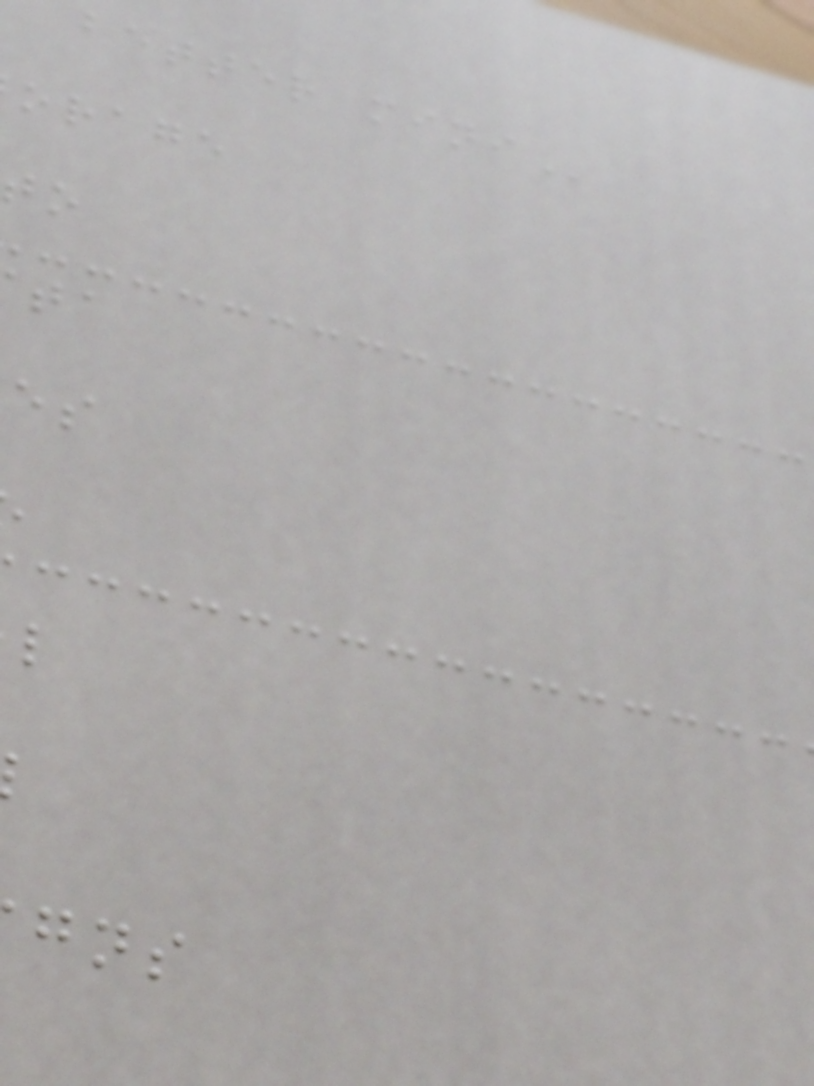better
orage
